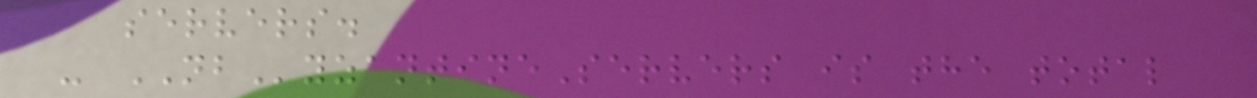servers.
- NByzantineServers is the total
